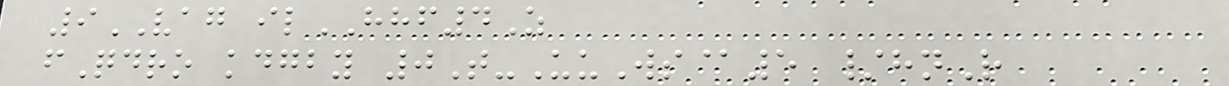9VAG ilHHF4Z
fQdro kdgby 0T-UuWs@5 /hnR
